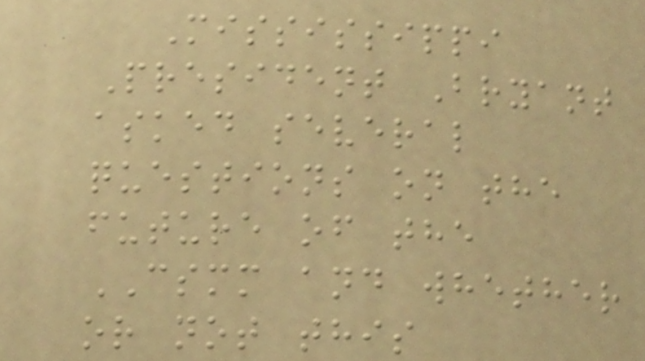Mississippi
President Bryant
asked several
questions on the
future of the
CSMM and whether
or not this
